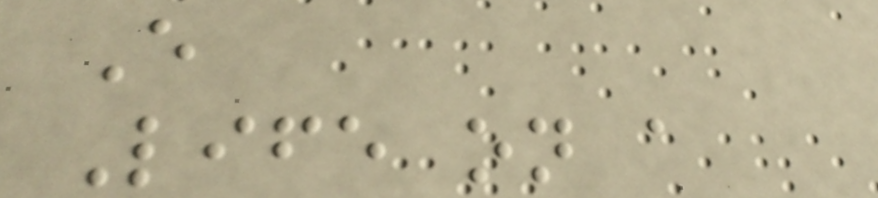E
Life on a
